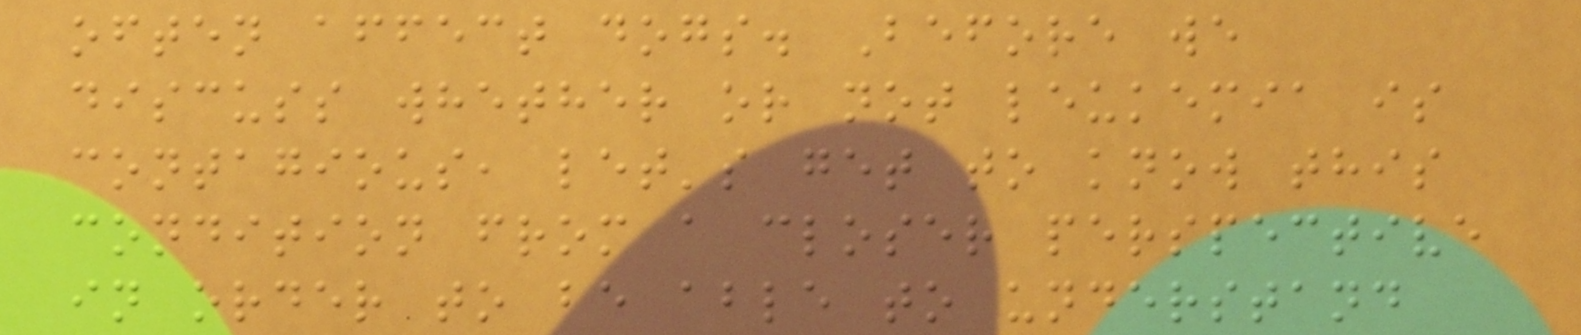often affect dogs. Before we
discuss whether or not leukemia is
contagious, let's get to know this
condition from a closer perspective
in order to be able to understand
